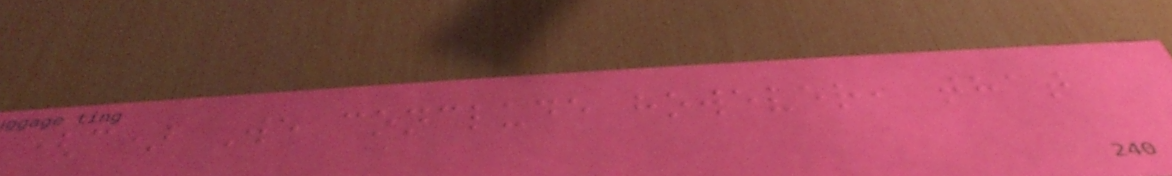(c) We conclude however, that
